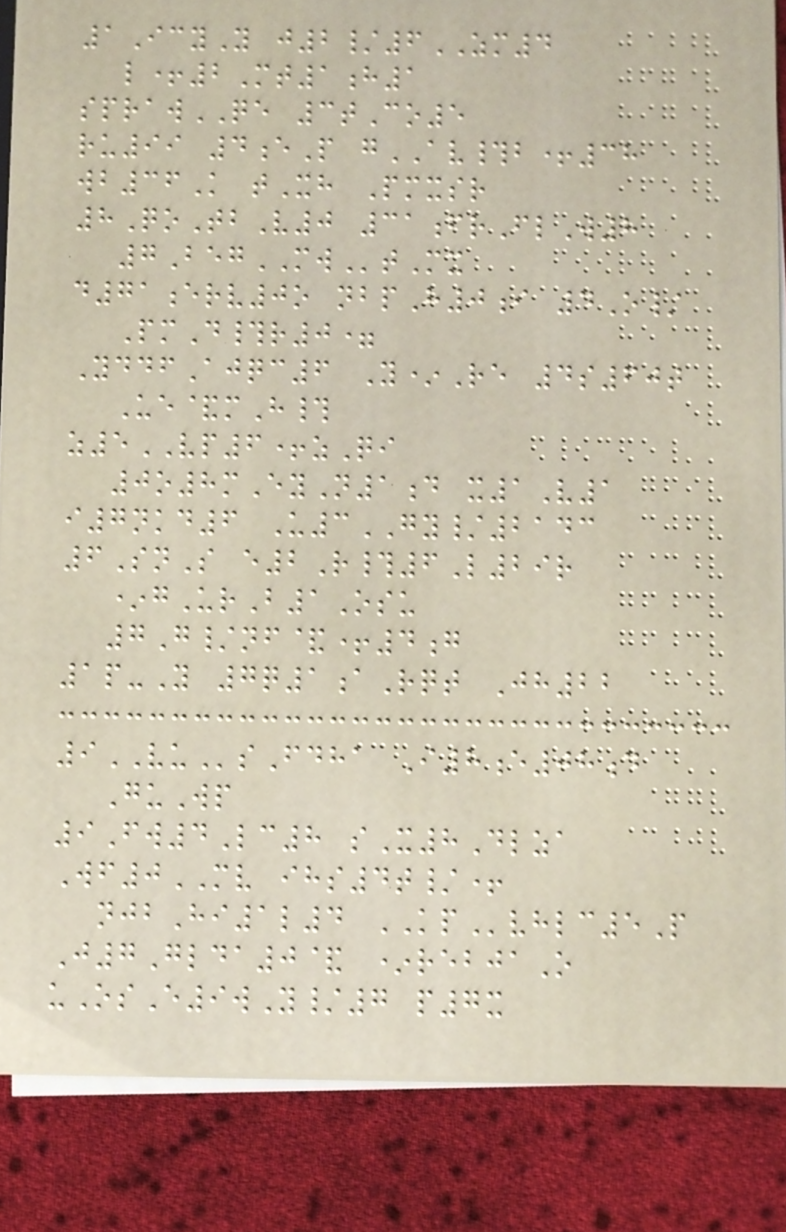1IcyY j2/6ZM4
l+2Mt1h1
sprawQE 3tCo5
ru99 4eP gAV#b+38
wb36K tXh Pmxsr
8QoTbV0 31frFlW8
7BegMWtMx
d71erv0o nbpH0i 4O/
PmD#r0=
YddfAjqc6 Y*Re 4s60t
Ue&mH#
z5VP6+zQi
0o8mEyN1d x1V1
i7nkd6 U3GY/2143
6SnS e2R#6L29r
*gUrB1Osu
7G/nf&+4g
1p-Y 7q1aRqt Jh22
9VUsFdha I8e08d
GuWp
9Fw4Lc8 sX8Dlza
Wf0MV ihs4t/+
njbHi1l4 KPvhlc5P
J7Glda0& *rebjaO
uOsE9wY/7 p7x
